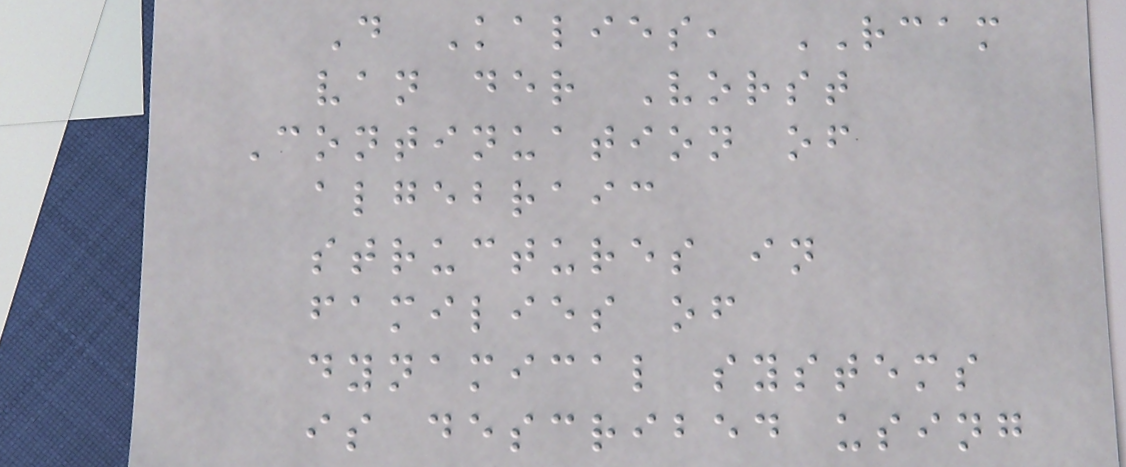D Kalies, RCAM
van der Vorst
Continuation of
algebraic
structures in
families of
dynamical systems
is described using
